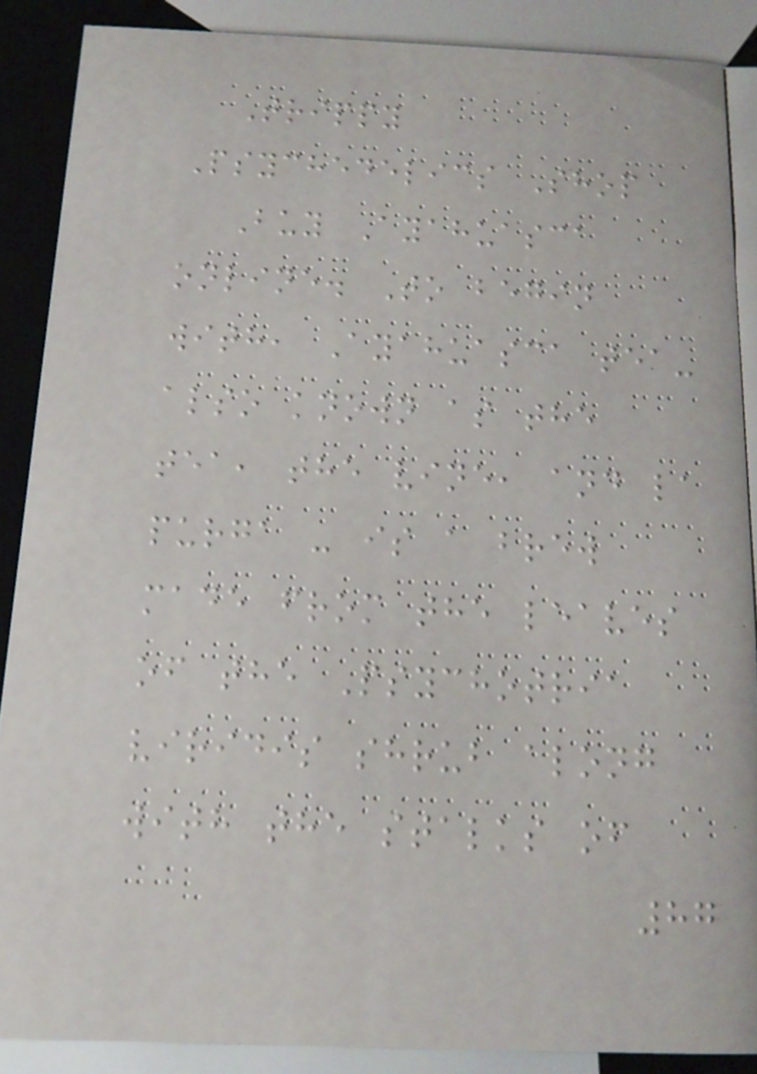Trippy
Psychedelics Shop
Buy Ayahuasca
online. To begin
with, Ayahuasca tea-
also known as the
tea, the vine, and la
purga - is a brew
made from the leaves
of the Psychotria
viridis shrub along
with the stalks of
87
